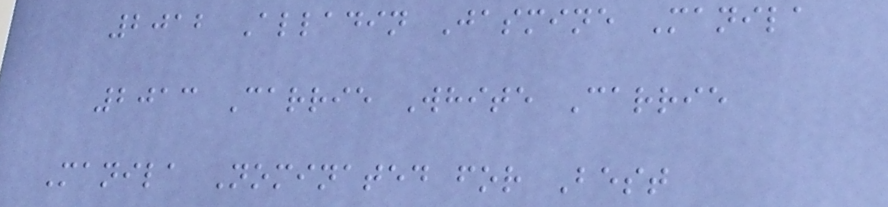2012 Alladin Jasmine Manila
2013 Carrie White Carrie
Manila Nominated for Best
